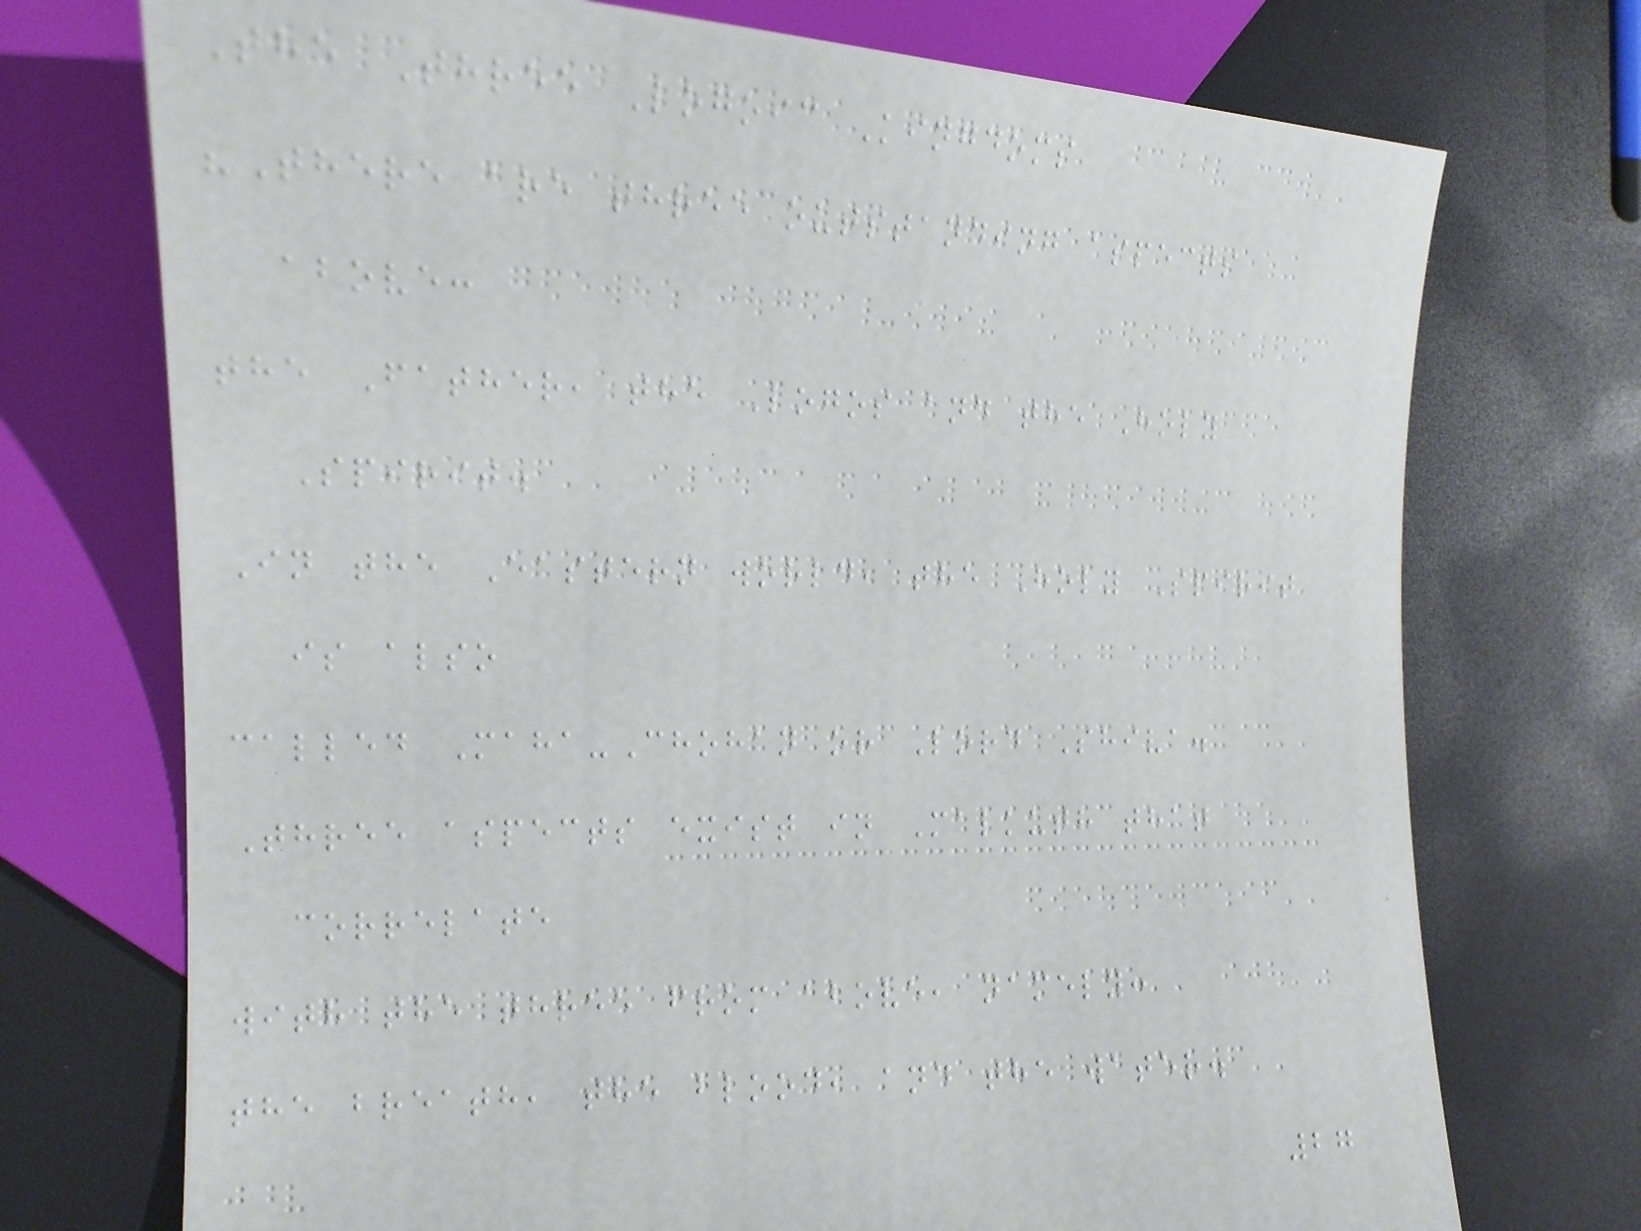The Three Logoic Kingdoms
"There are three outstanding aspects
above:
the Father, the Logos and the Holy
Spirit.
In the Eastern world, the Holy Spirit
is also
called Maha-Chohan or Lord Shiva.
Three aspects exist in Malkuth that
correlate
with the three from above, namely:
the breath, the blood, and the water.
27
